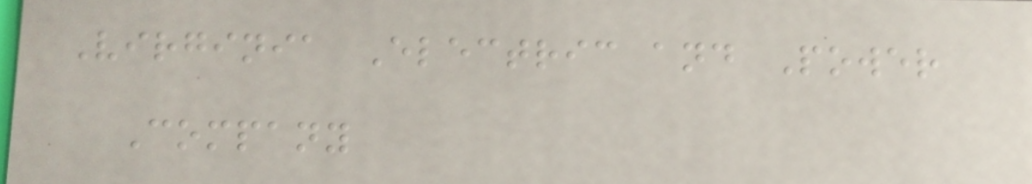Virginia Electric and Power
Company
